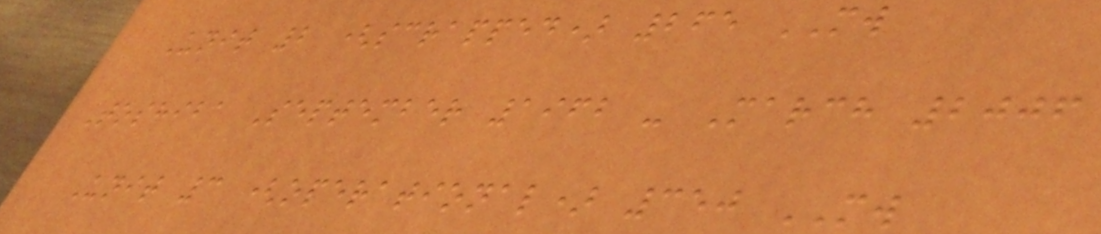Unit 2 (scrapped) 265 MW
Toshiba September 1962 - March 2006
Unit 3 (operational) 350 MW
